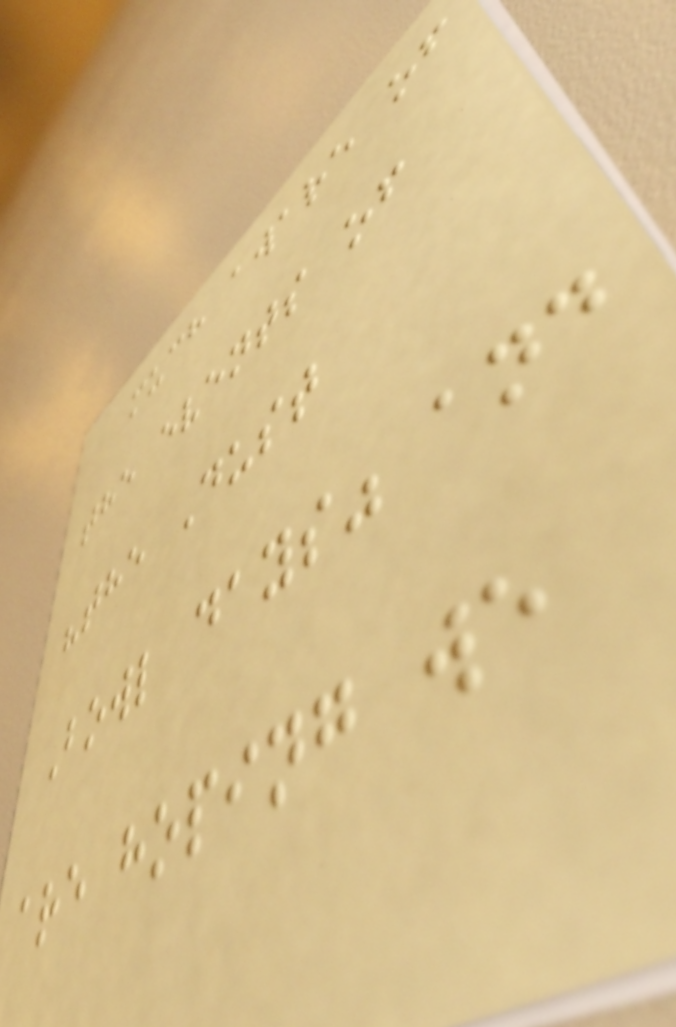much aware of
the events of
"the Dust
Bowl days" and
are hoping we
